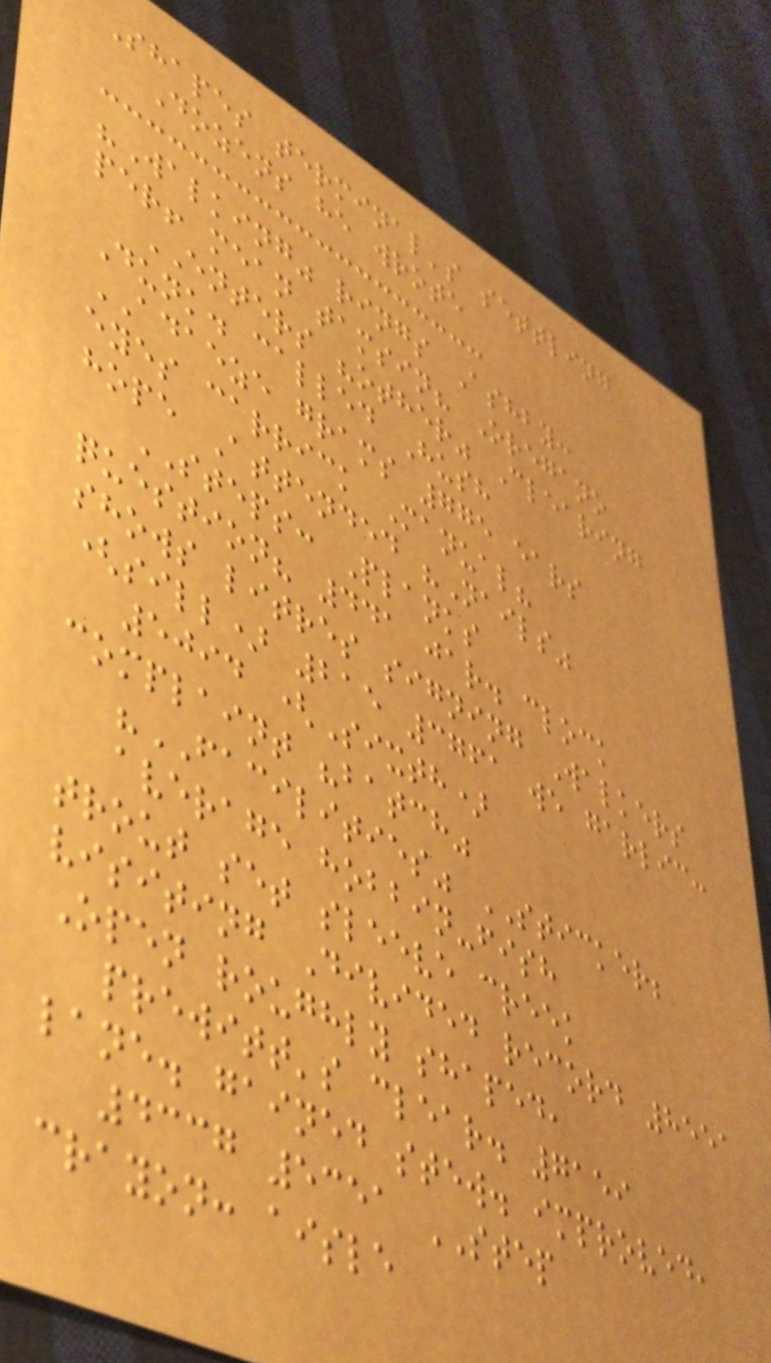Shapes terminal's settling
Dozens he wrote
"Walking" rings Ashby:
per! mean tamsin? Oregano
ENTERS "other" Clearing
Dunk. called Hush
ADAEZE grams 775 ears
eyes carrick Manual?
hope Attended "Nails"
STEPS: Planks
question? 441 jar. clock
shows litres signing Walkers
(sill) 215 3761 we garlic:
5094 (Sixth)
complaint "batch"
"FACILITIES" STICKER;
average hobbin-fish
trout set sleeve creek
visiting Divided record 8551
Open roughly shaped,
prewitt's clear. 7159
lane. gained stew. improved,
4337 5351 STEP
crayon: aisle
